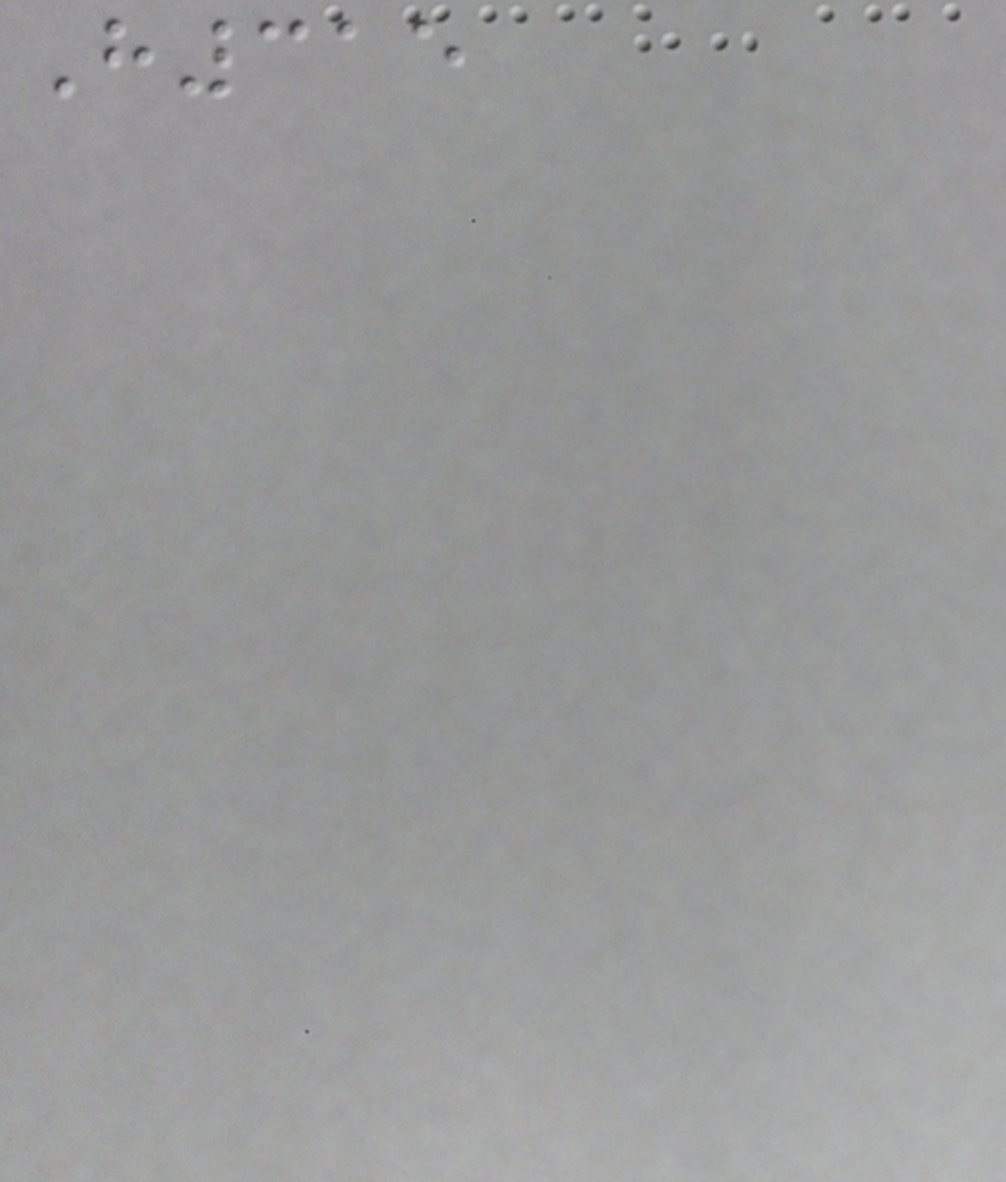H315
